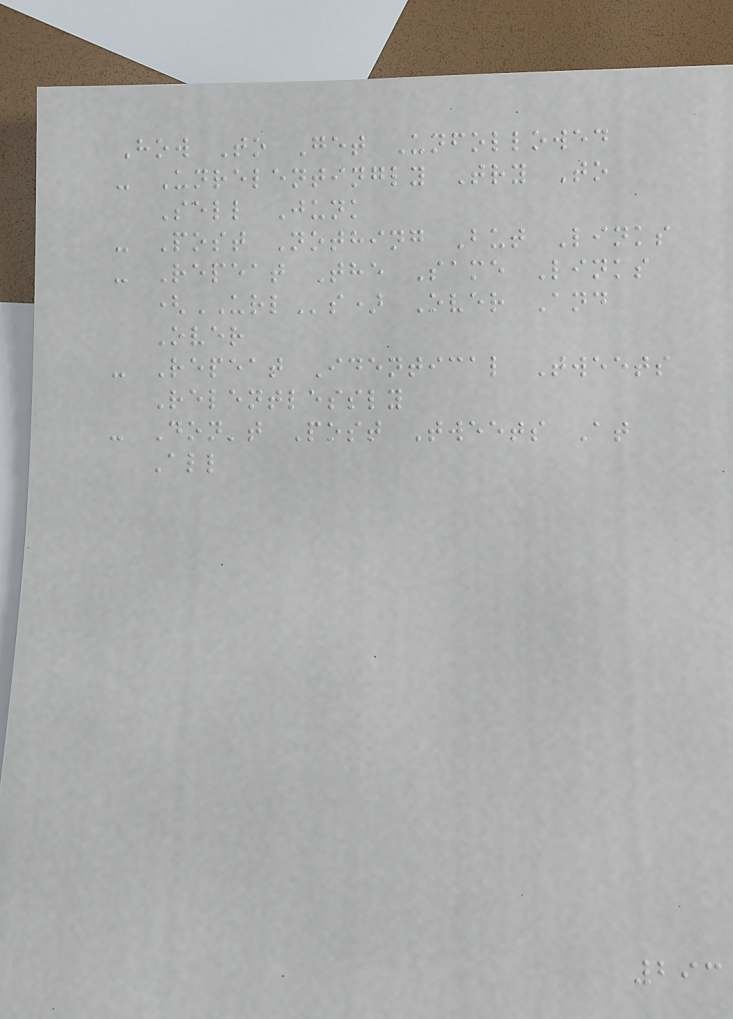How To Get Unfollowed
- Unrelentingly Try To
Sell Junk
- Post Nothing But Links
- Repeat The Same Links
(URLs) Over And
Over
- Repeat Identical Tweets
Relentlessly
- Don't Post Tweets At
All
293
